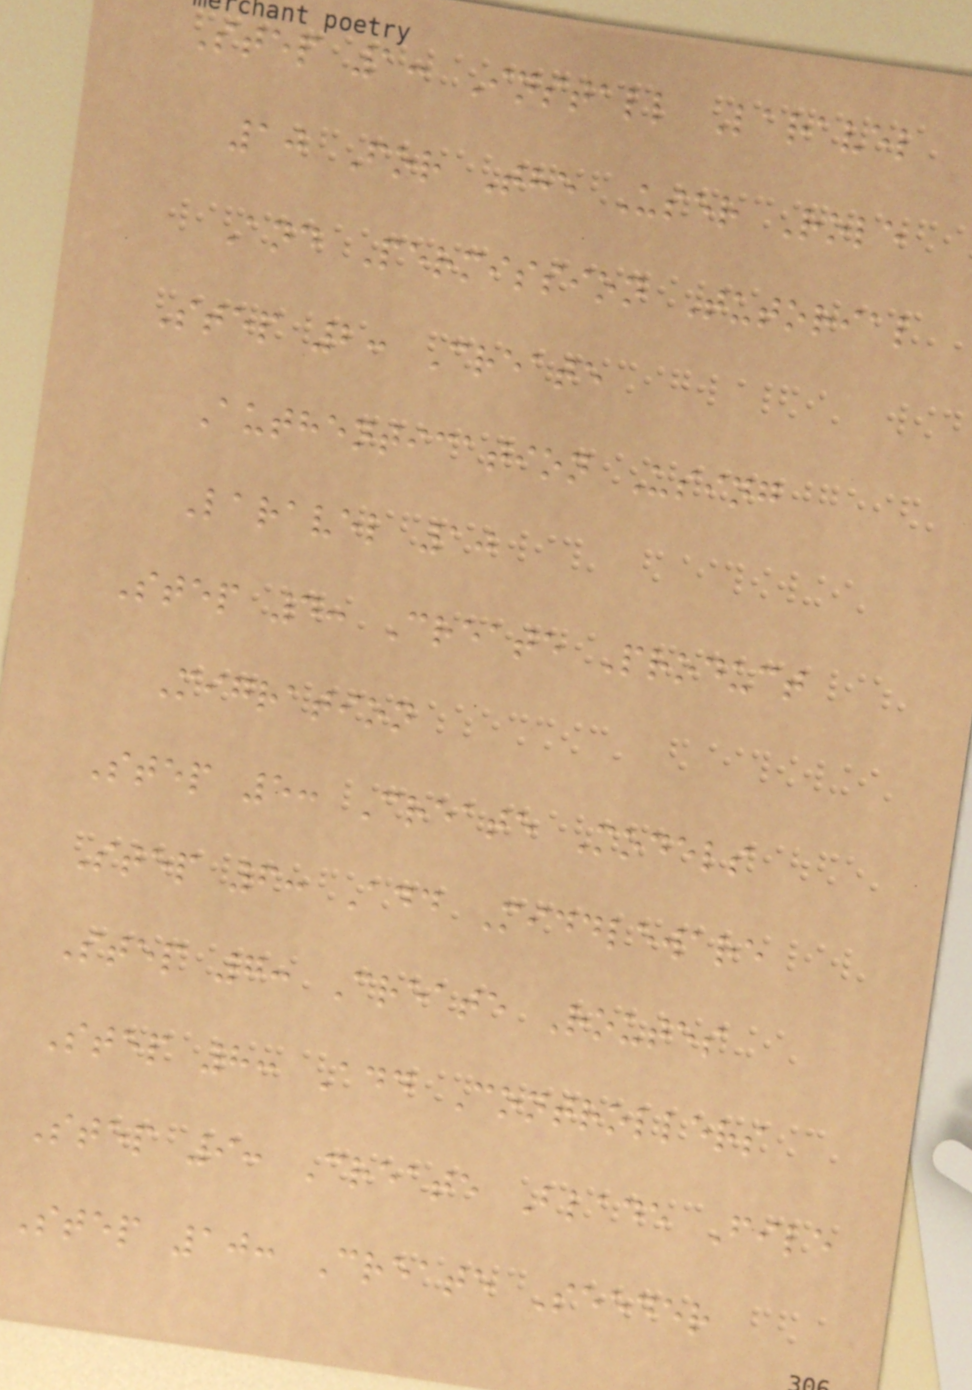Step 1: Install Laravel
10 For The User Role
And Permission Tutorial
Step 2: Create
Authentication Using
Laravel 10
Step 4: Create Product
Migration
Step 5: Create Models
Step 6: Add Middleware
Step 7: Create Routes
Step 8: Add Controllers
Step 9: Create Blade File
Step 10: Create Seeder
